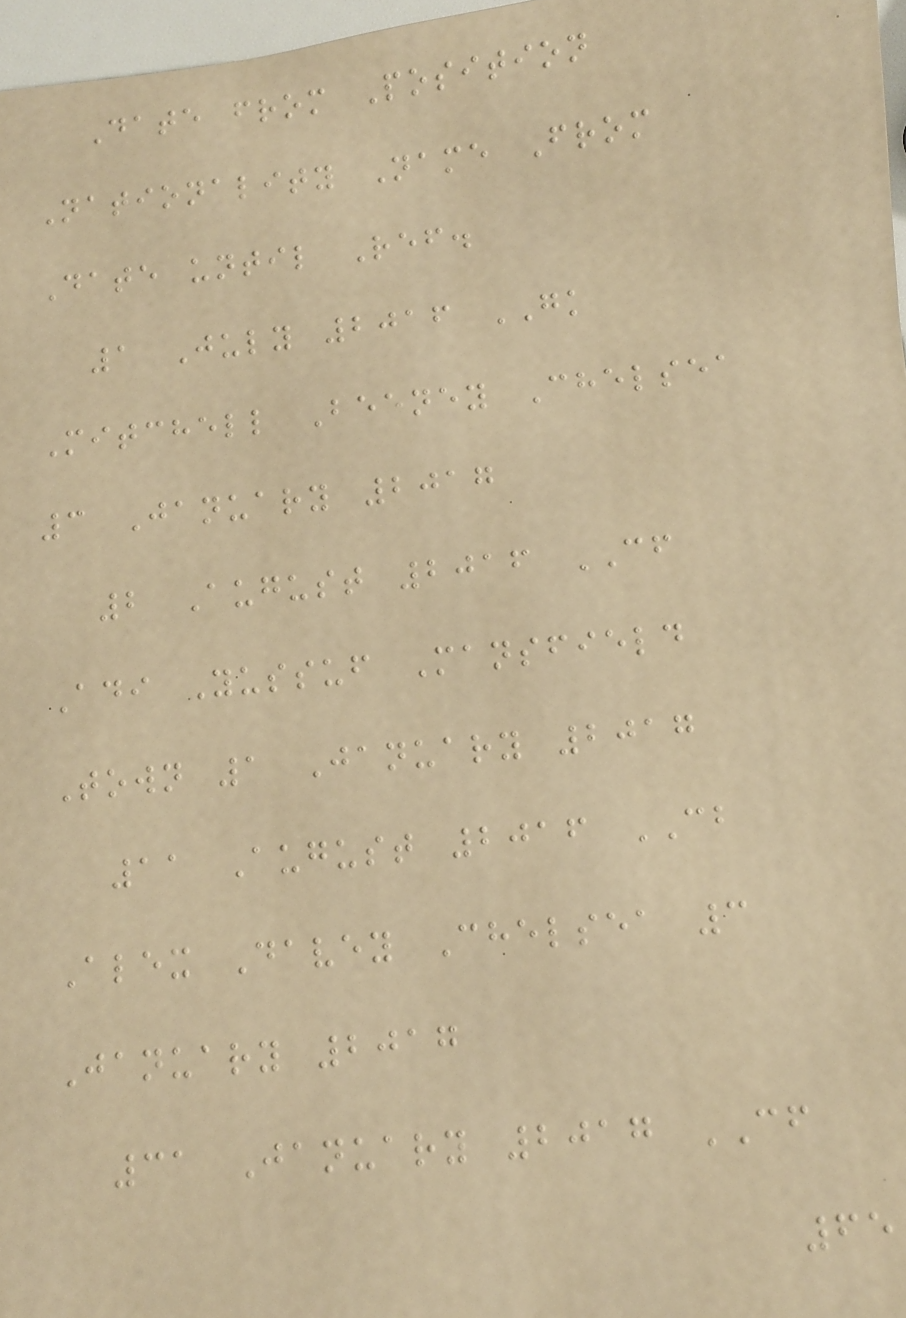Date from Position
Nationality Name From
Date until Ref.
1 July 2016 GK
Mitchell Beeney Chelsea
3 January 2017
2 August 2016 CF
Adi Yussuf Mansfield
Town 1 January 2017
11 August 2016 CB
Alex Davey Chelsea 3
January 2017
31 January 2017 CF
65
